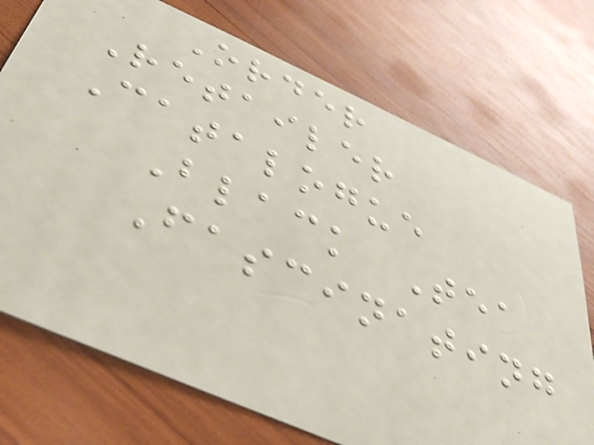Order
Retailer
Catalogue
Black Tea
Fascinating
